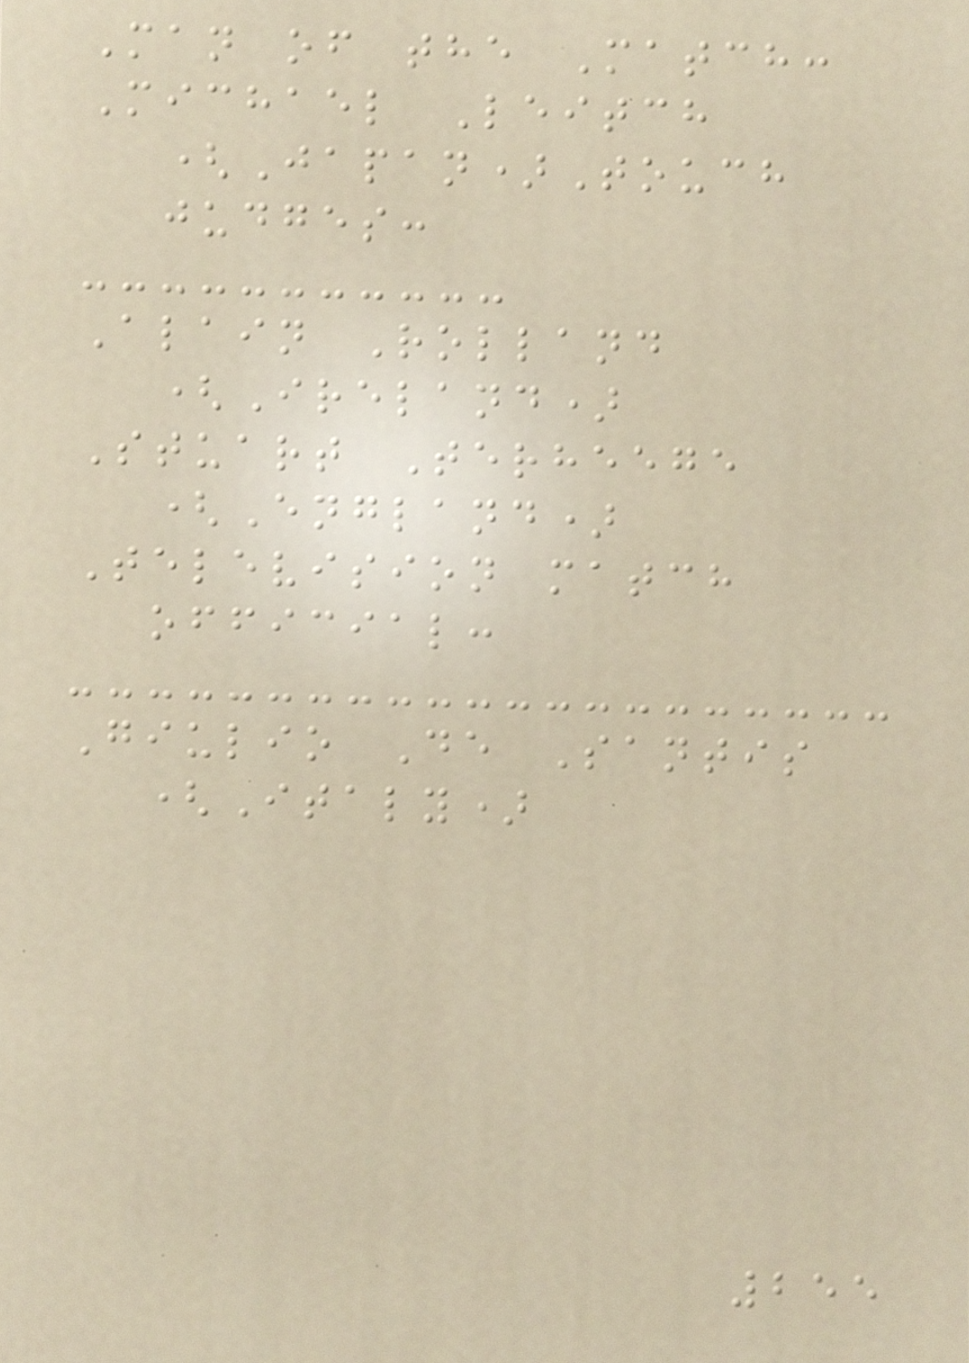Man of the Match:
Michael Leitch
(Japan)Touch
judges:
Alain Rolland
(Ireland)
Stuart Terheege
(England)
Television match
official:
Giulio De Santis
(Italy)
255
